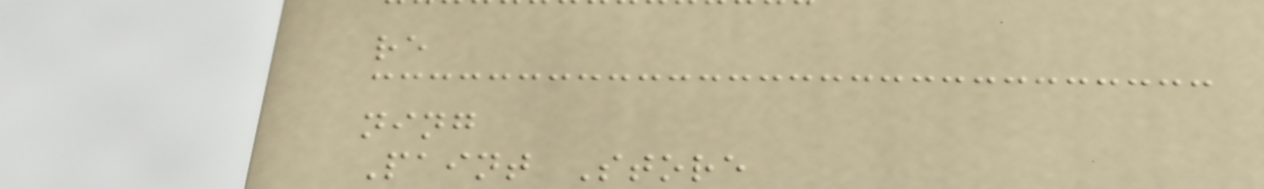re
ning
Paint Store
